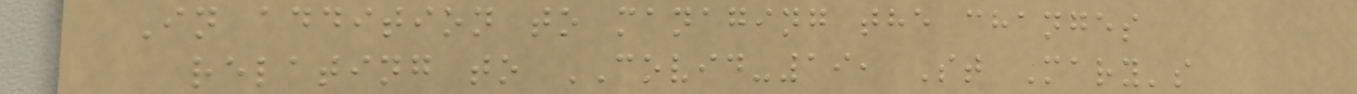In addition to managing the changes
relating to COVID-19, St Mary's
